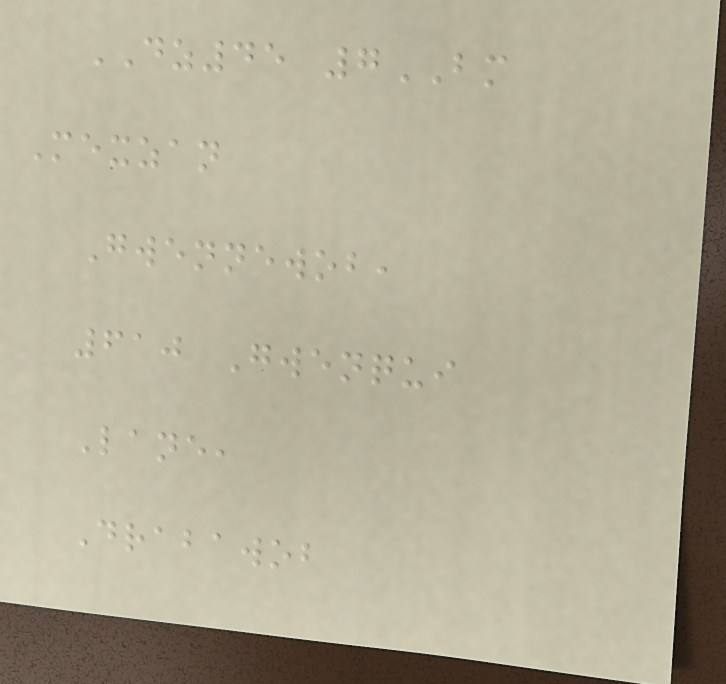DZ45 7BM
Mexzan
Gwennewob,
610 Gwenqui
Lane,
Drabawob
